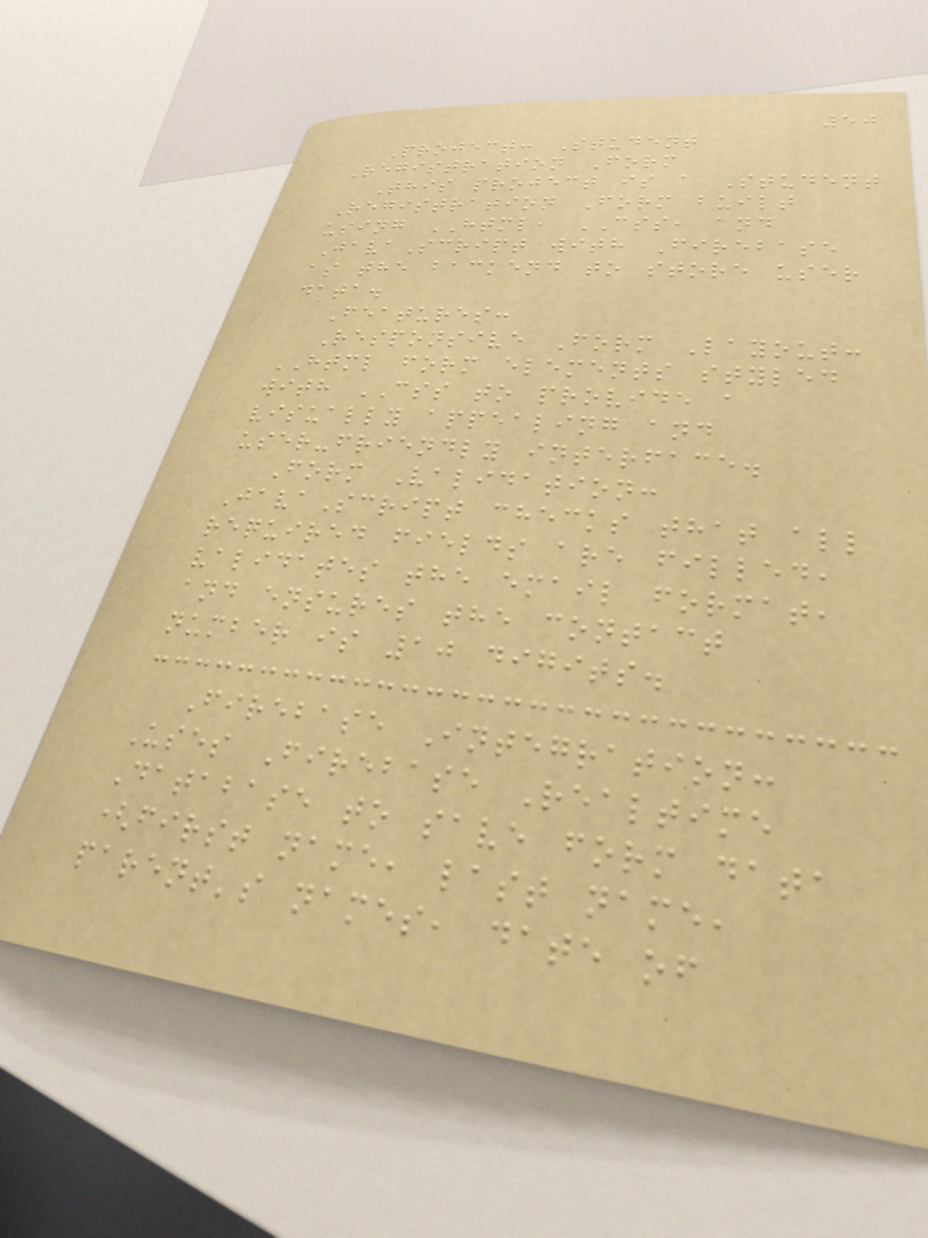50
Project: Student
Registration Form
This project is a Student
Registration Form built
using HTML, CSS, and
JavaScript with Firebase
as the backend to store user
data.
Features:
Responsive Form Layout:
HTML form elements styled
with CSS to provide a
visually appealing and
user-friendly interface.
Form Validation:
JavaScript checks that all
required fields are filled,
validates the email format,
and ensures the contact
number is 10 digits.
Firebase Integration:
Uses Firebase Realtime
Database to save form data
(first name, last name,
parent's names, date of
